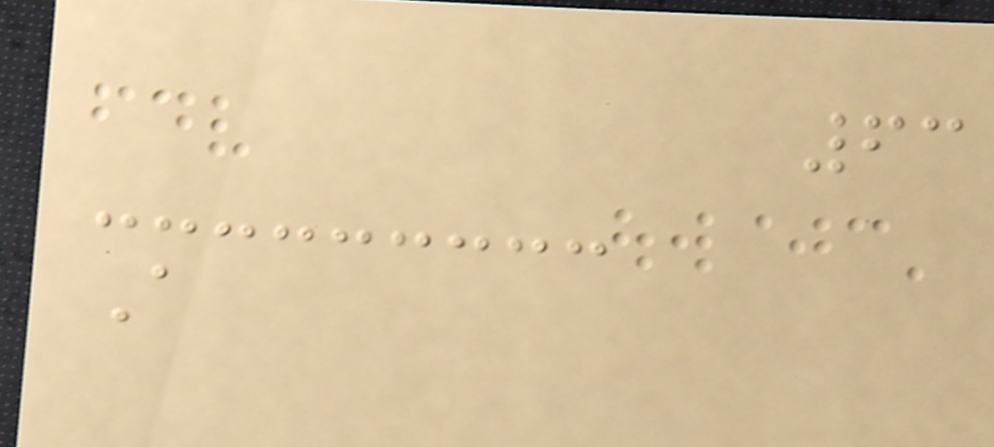63
A
